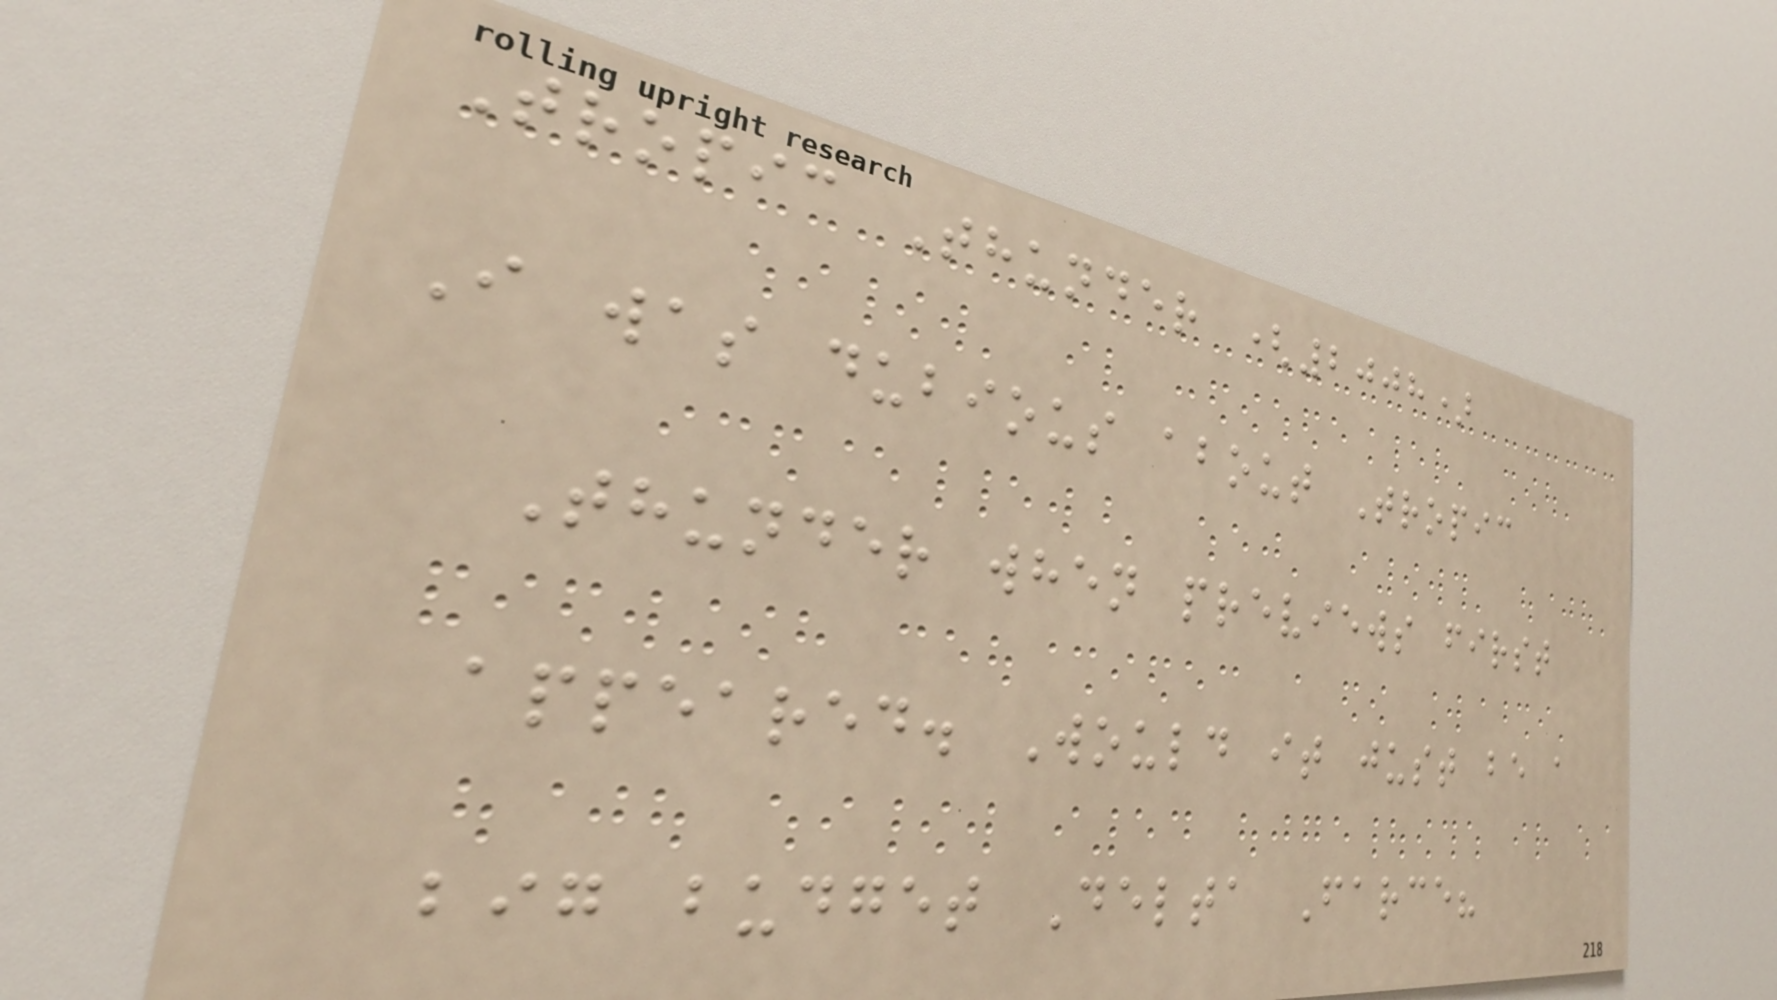Tropic Thunder (2008)
I was dubious about Tropic
Thunder when previews first
appeared. Would it just be a
big budget Delta Farce?
